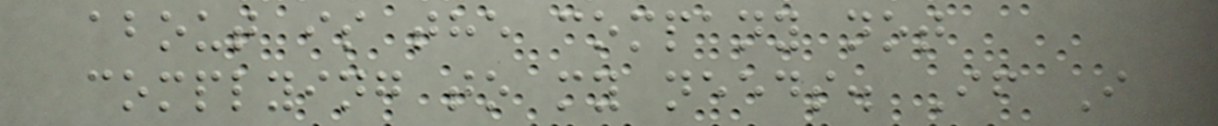about is the company not
complying to my needs. If I
